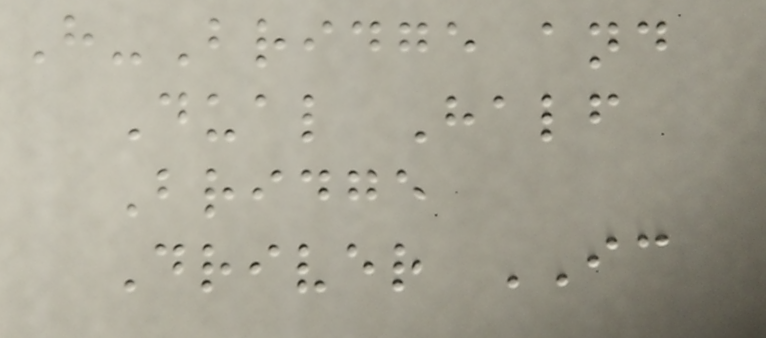H-Bridge and
Dual Half
Bridge
Driver IC
